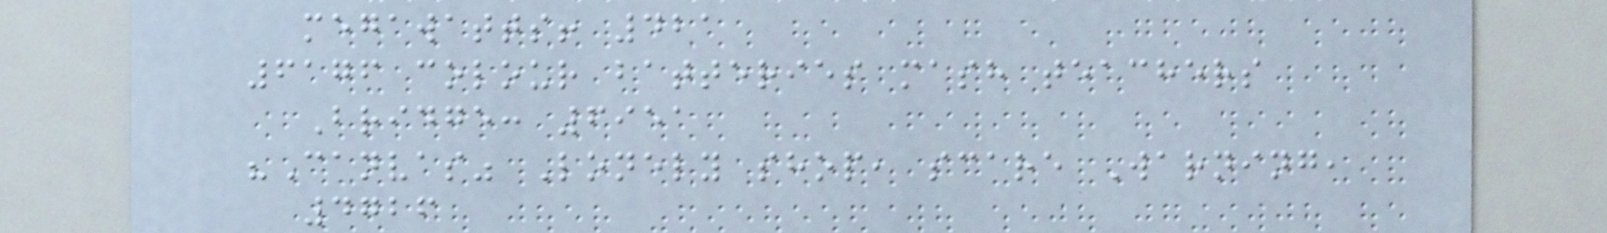megawatts! 421
6176 colour batteries mash teachers
Bridge: 6951
"Canvas" Lonely shop, scare Warning,
4726
